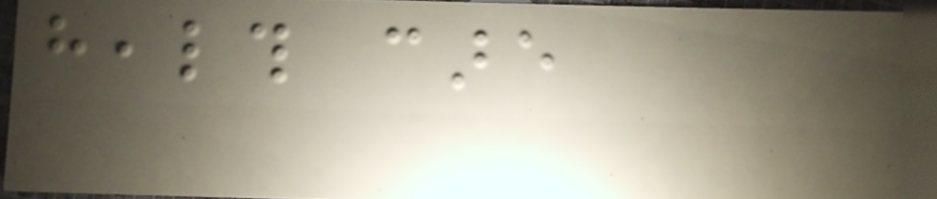health care
